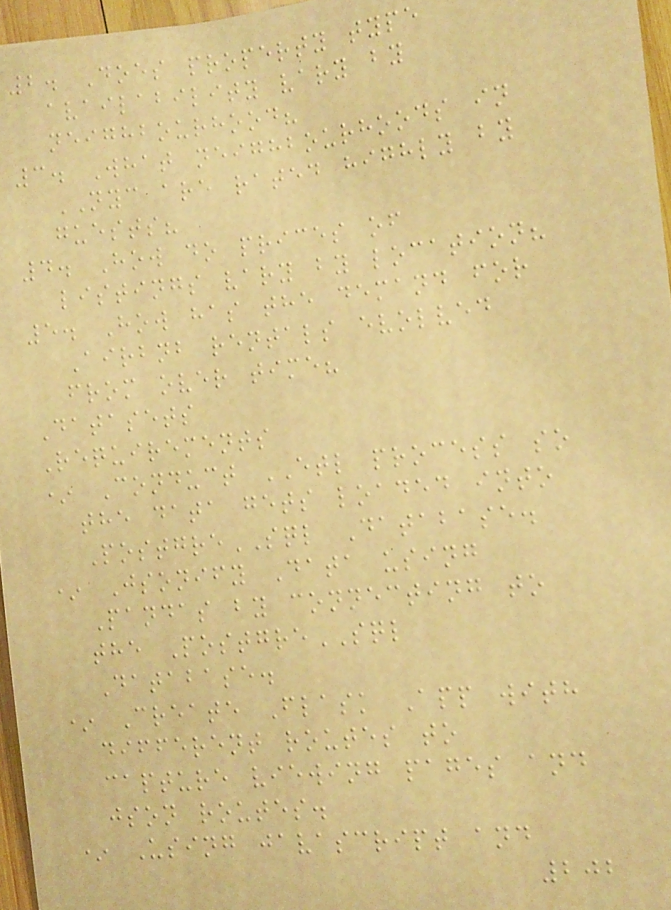2. Does property type
availability vary by
neighbourhood?
3. What neighbourhoods in
NYC are rated highly by
guests?
4. How do prices of
listings vary by location?
5. How has the demand for
Airbnb rentals evolved
from over time?
Datasets
Requirements
* Conduct ETL process so
the data gets loaded into
PostgreSQL Database.
* Jsonify Data using
Pandas by connecting to
the PostgreSQL
Database.
* Create Flask App with
different routes to
capture viewing pages and
json routes.
* Using javascript and
202
